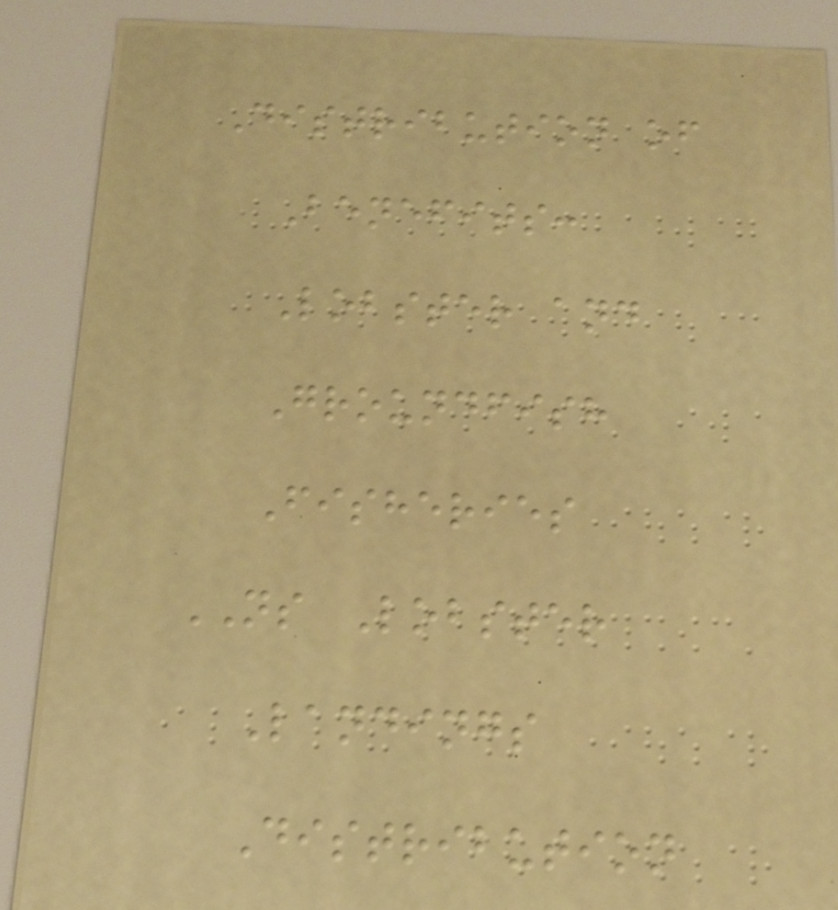Distribution of
Benefits:
Lobster and
Groundfish
Fisheries
NS Lobster
Landings
Distribution
